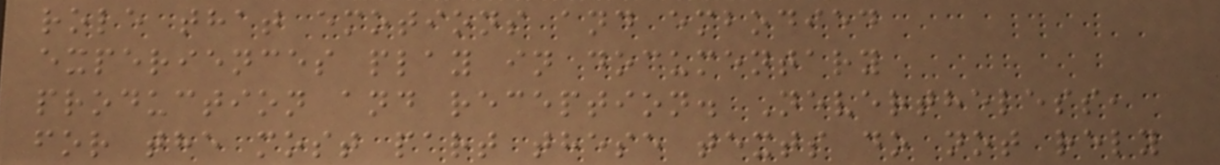role that emotions and embodied
experiences play in documentary
production and reception. Nevertheless,
for the most part these texts do not rely
